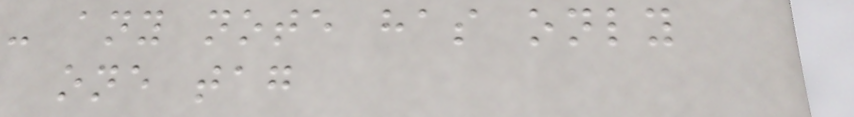- any note has only
one tag
